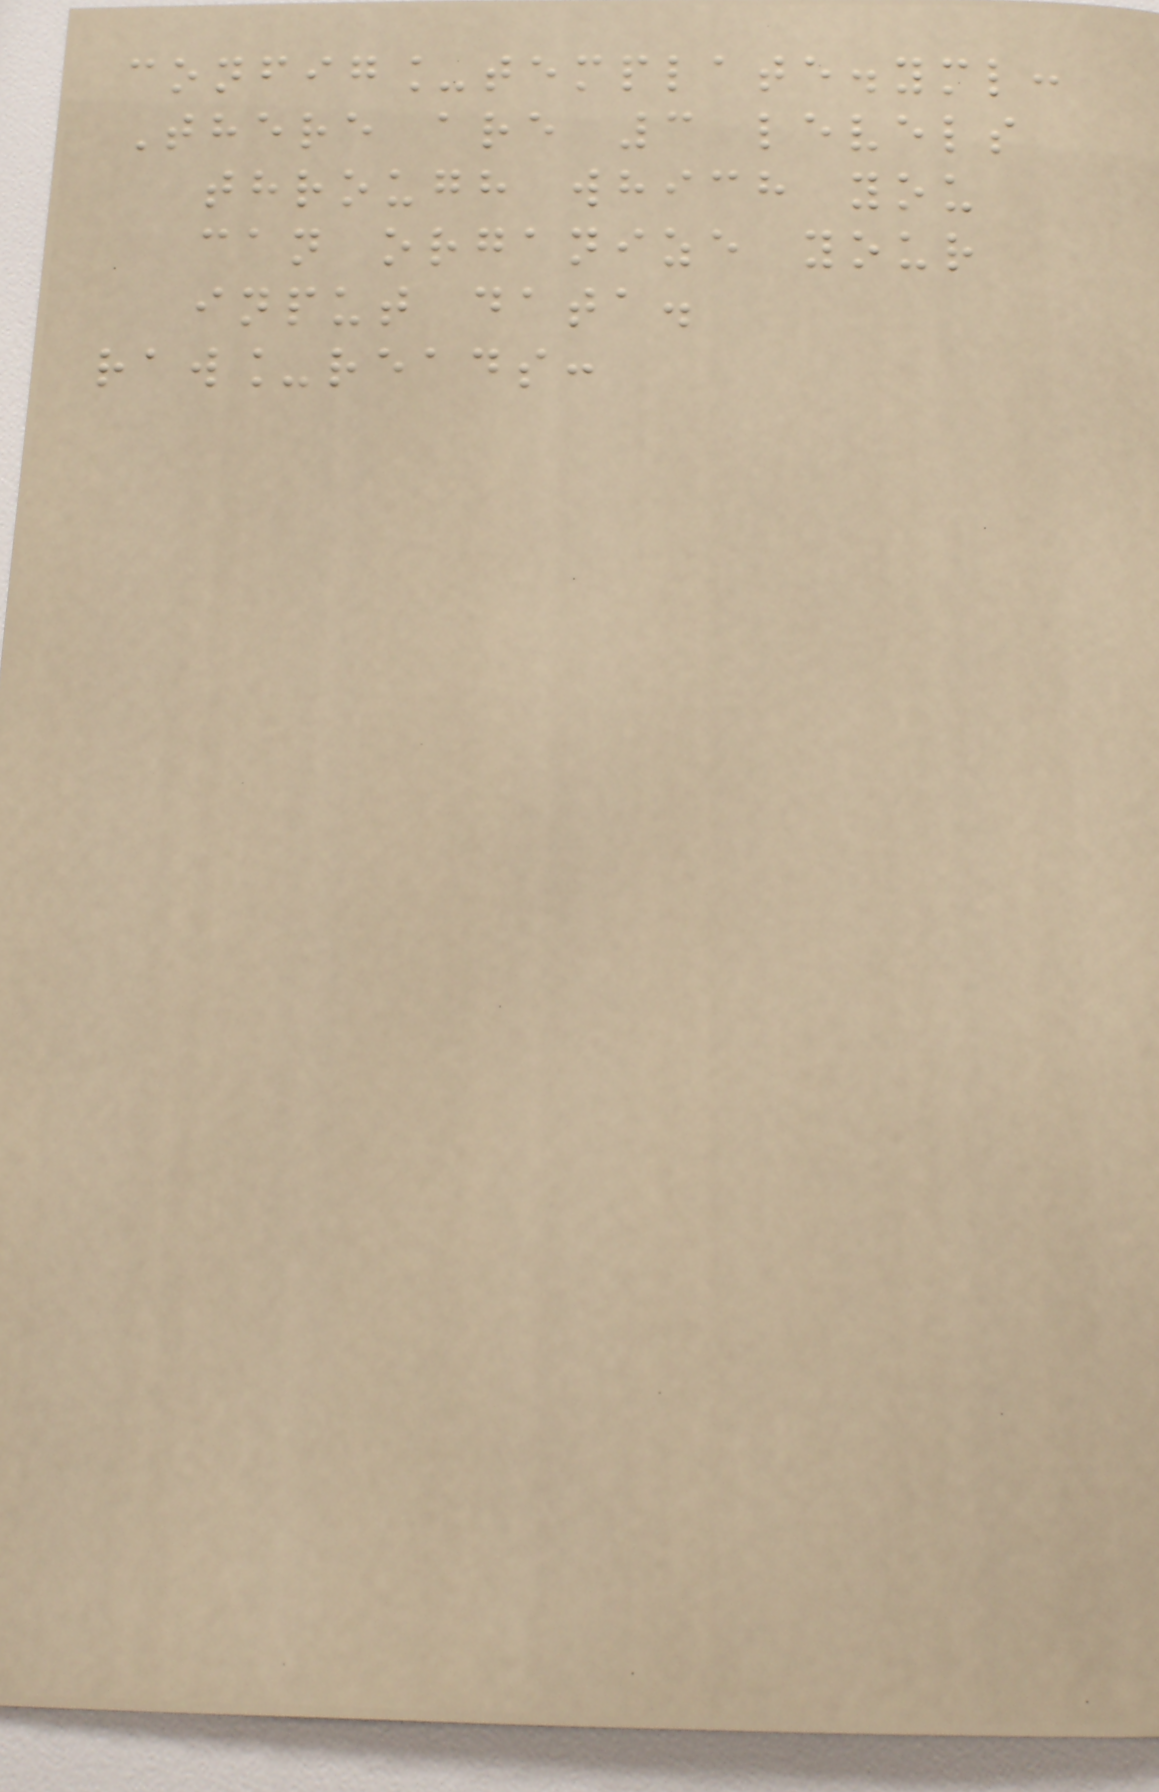config_template.yml:
There are 3 levels
through which you
can organize your
input data.
raw_reads:
